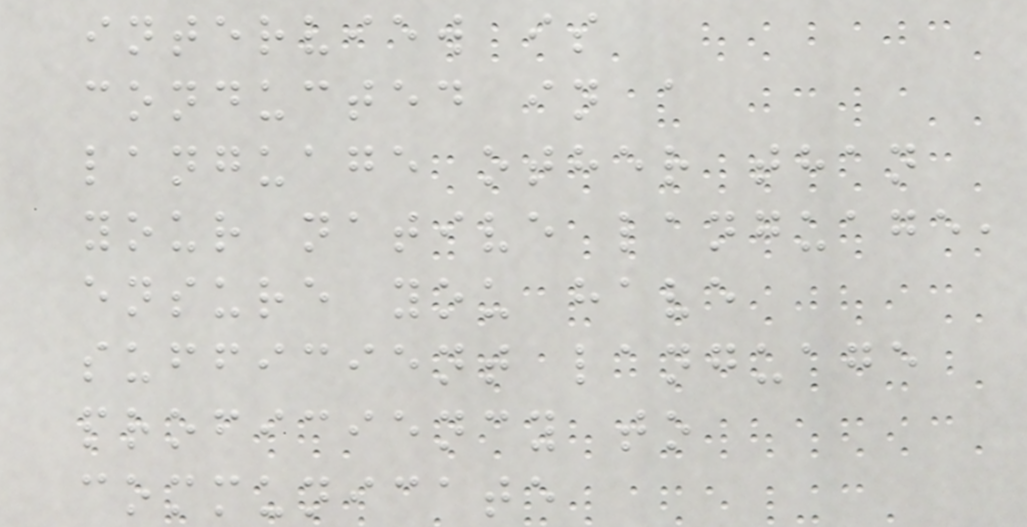interview is
conducted in a
language other than
your native language,
ensure you have
sufficient language
proficiency to
communicate
